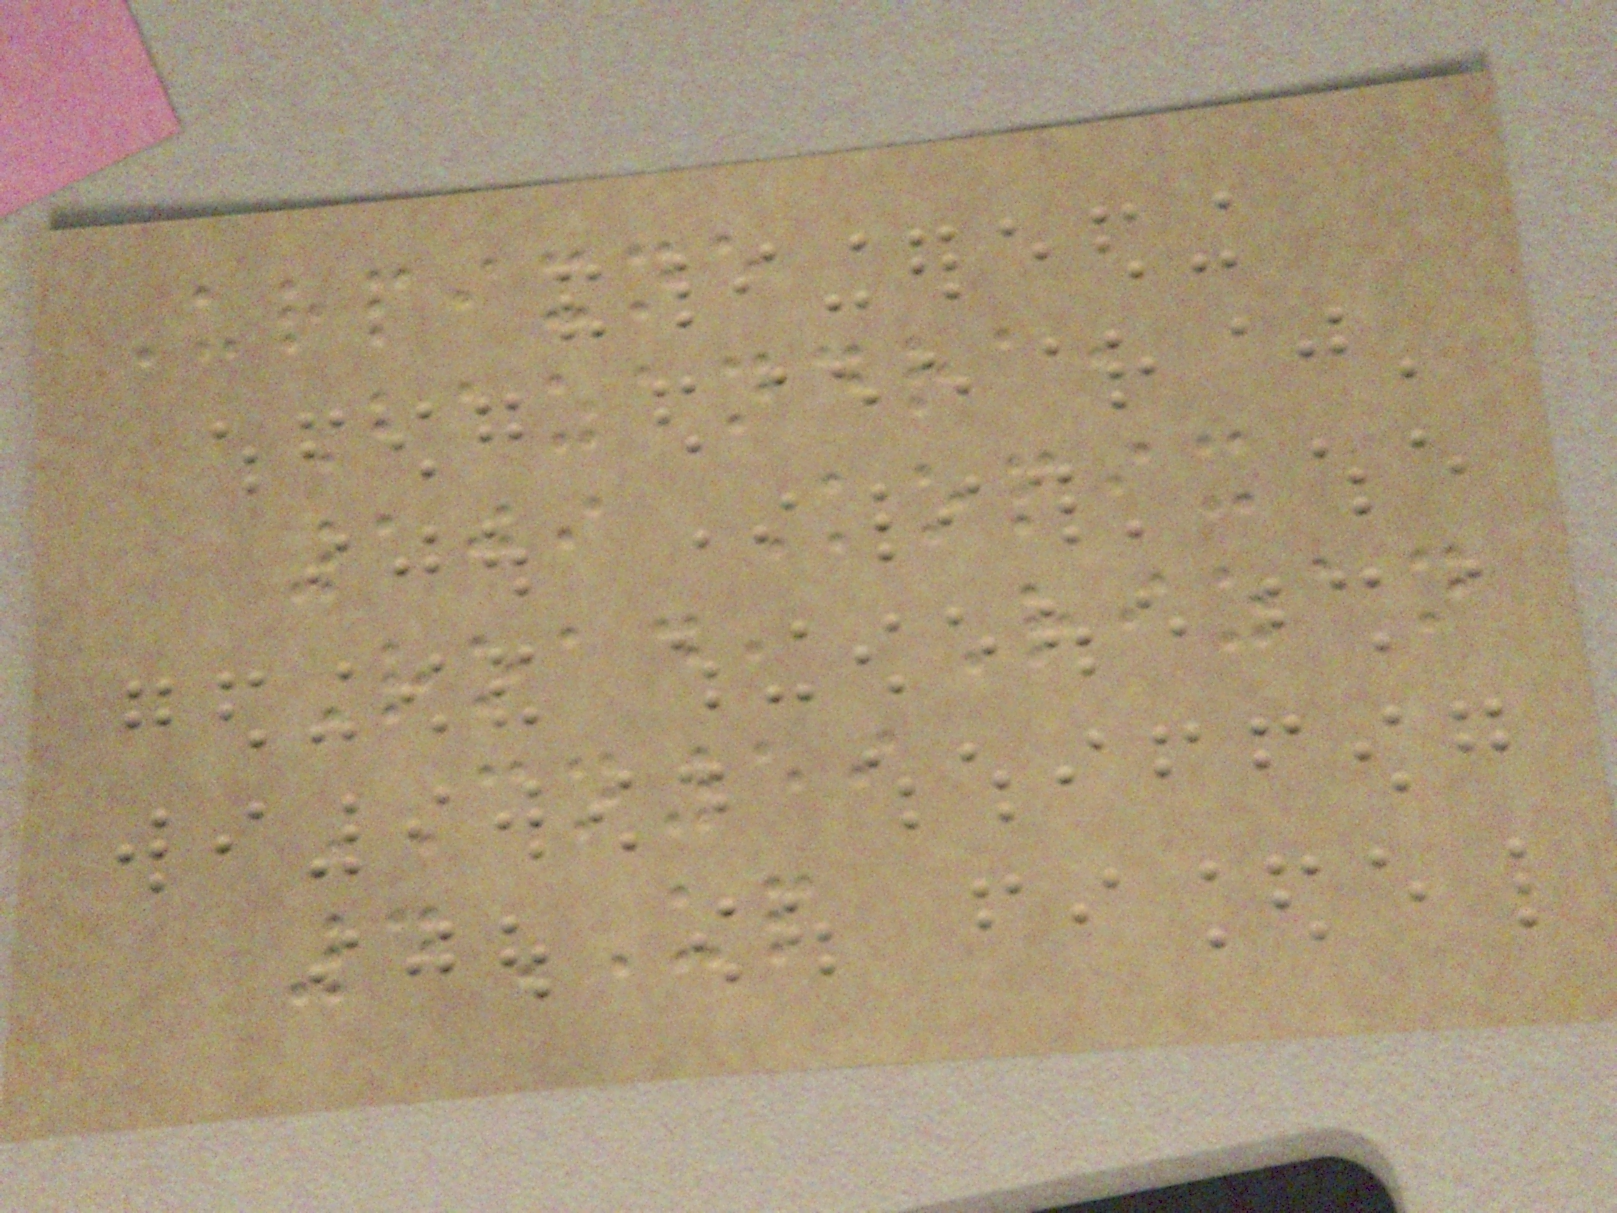Urpixne
Bazandra,
109 Kopix
Road, Rizan
CN59
4UP
